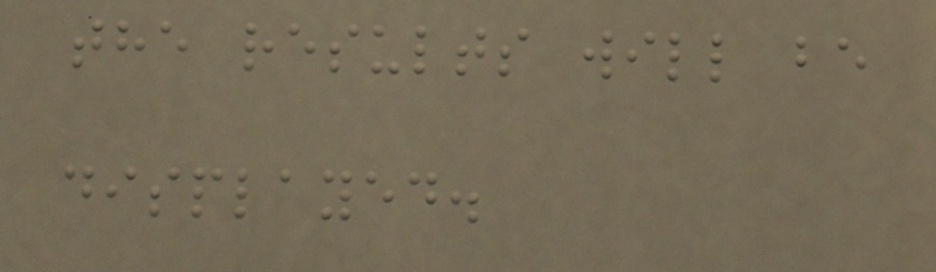the results will be
displayed.
